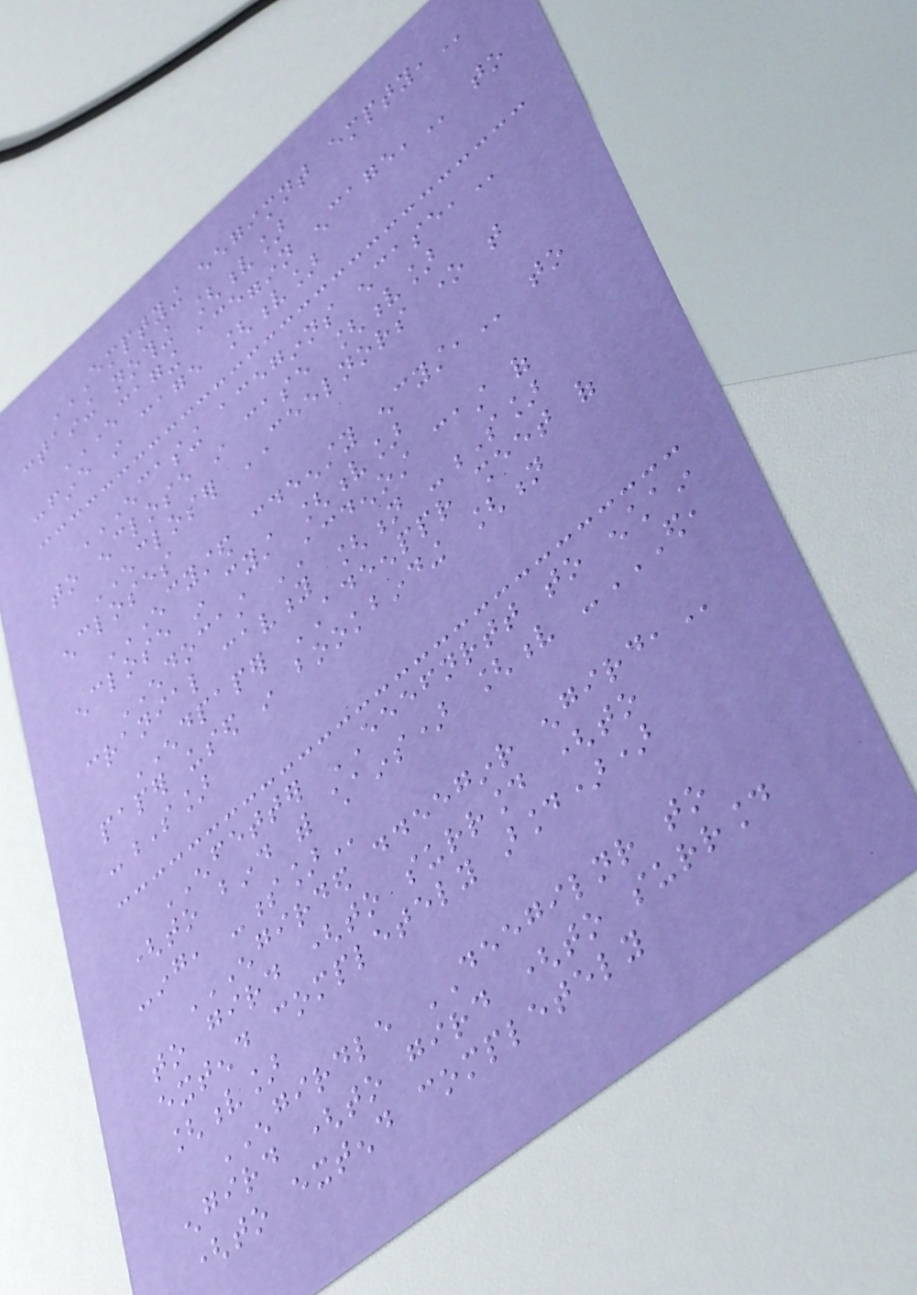EMPTYING EEGIMNT EMPTY,
containing nothing [v]
ENCAGING ACEGGINN ENCAGE, to
confine in cage [v]
ENCASING ACEGINNS ENCASE,
to enclose in case [v]
ENCLOSER CEELNORS one that
encloses
ENCYSTED CDEENSTY ENCYST, to
enclose in cyst [v]
ENDOCAST ACDENOST cast of
cranial cavity [n -S]
ENDPAPER ADEENPPR sheet of
paper used in bookbinding [n
-S]
ENFETTER EEEFNRTT to enchain
(to bind with chains) [v -ED,
-ING, -S]
ENGIRDED DDEEGINR ENGIRD,
to gird (to surround (to
extend completely around))
[v]
ENGIRDLE DEEGILNR to
engird (to gird (to surround
(to extend completely
